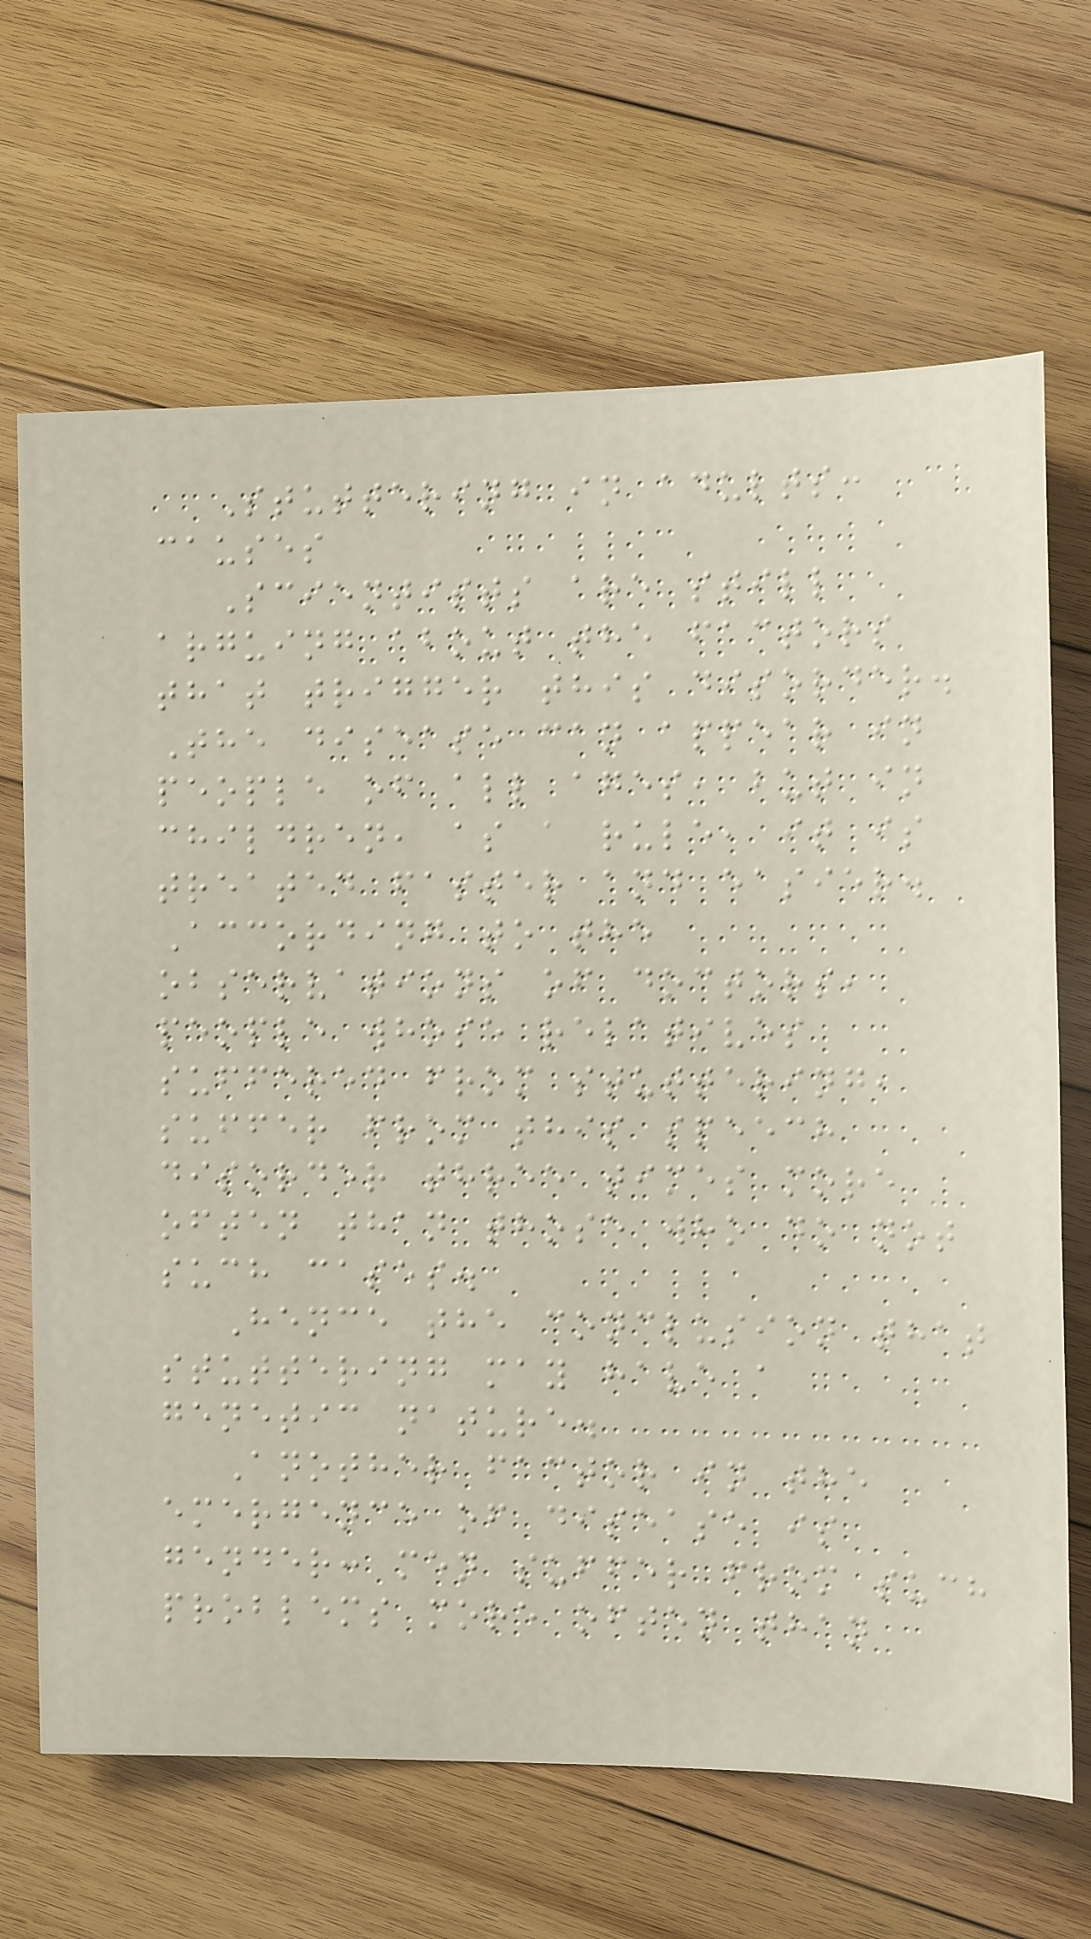Stuttering in adults:
causes
Scientists are still
arguing about the factors
that trigger this disorder.
The disease can appear in
people of all ages, but in
children, as a rule, it is
treated faster and easier.
According to the
observations of doctors,
people whose relatives
suffered from stuttering,
suffer from this speech
disorder three times more
often than those who do not
such cases.
Hence the conclusion that
stuttering may have a
genetic nature.
Another factor in the
emergence of disease is
gender: men suffer from such
problems more often than
